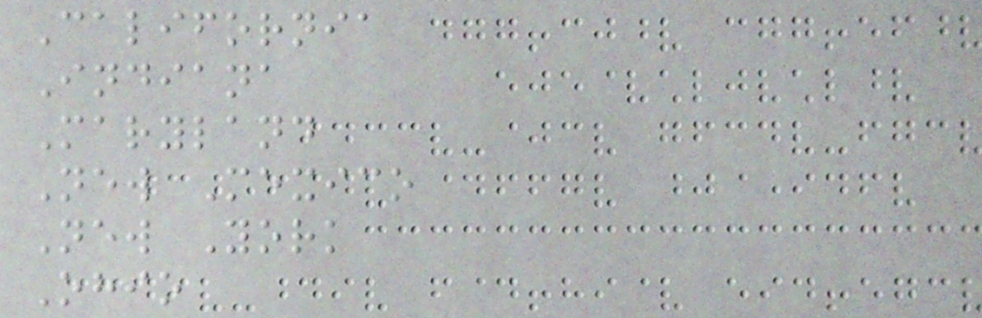California
Indiana
Maryland
New Mexico
New York
Ohio
